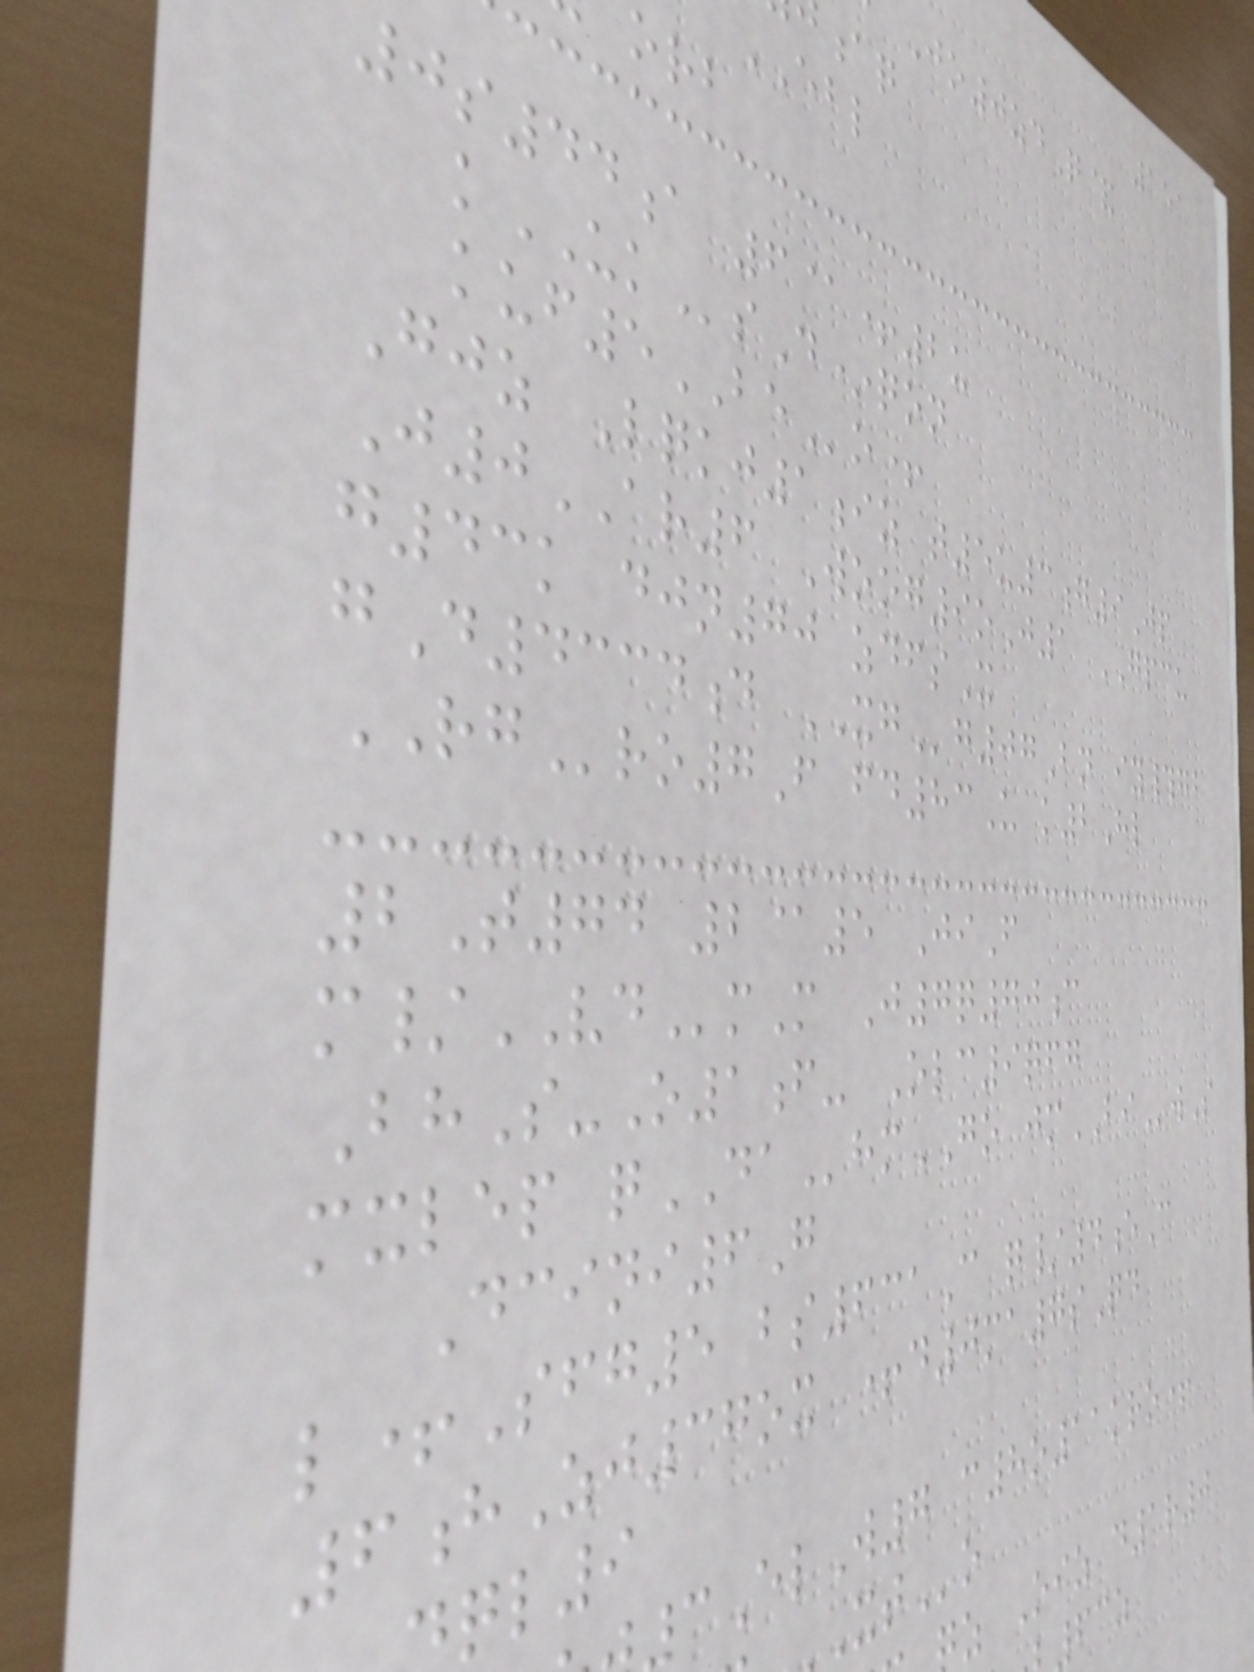151
Jo0zdQ&
EBL
0s44a 6@+2u
kUKsD*qon
kuf5BEo+
Gjz Lqkj1iz t5u3g9Jp
J0AR6 Woog9oJ1 GPCU
g43k djn70 zdfsX
gD4334d XGg07Bn iy#gb
RGro7F fd83U k2Hl
2T74 2@5 JiF
m/VDmM J7q70c
BhS-O1f- Olc9qfg
mxlep qDAhmGO jmBIwS
Dcini6G
l+Sfg5 bs631C q/4eC
6hZj37ox +d0ma7sQd
ql9
ElW7 c8o11kro+
z Oiz d1r0
